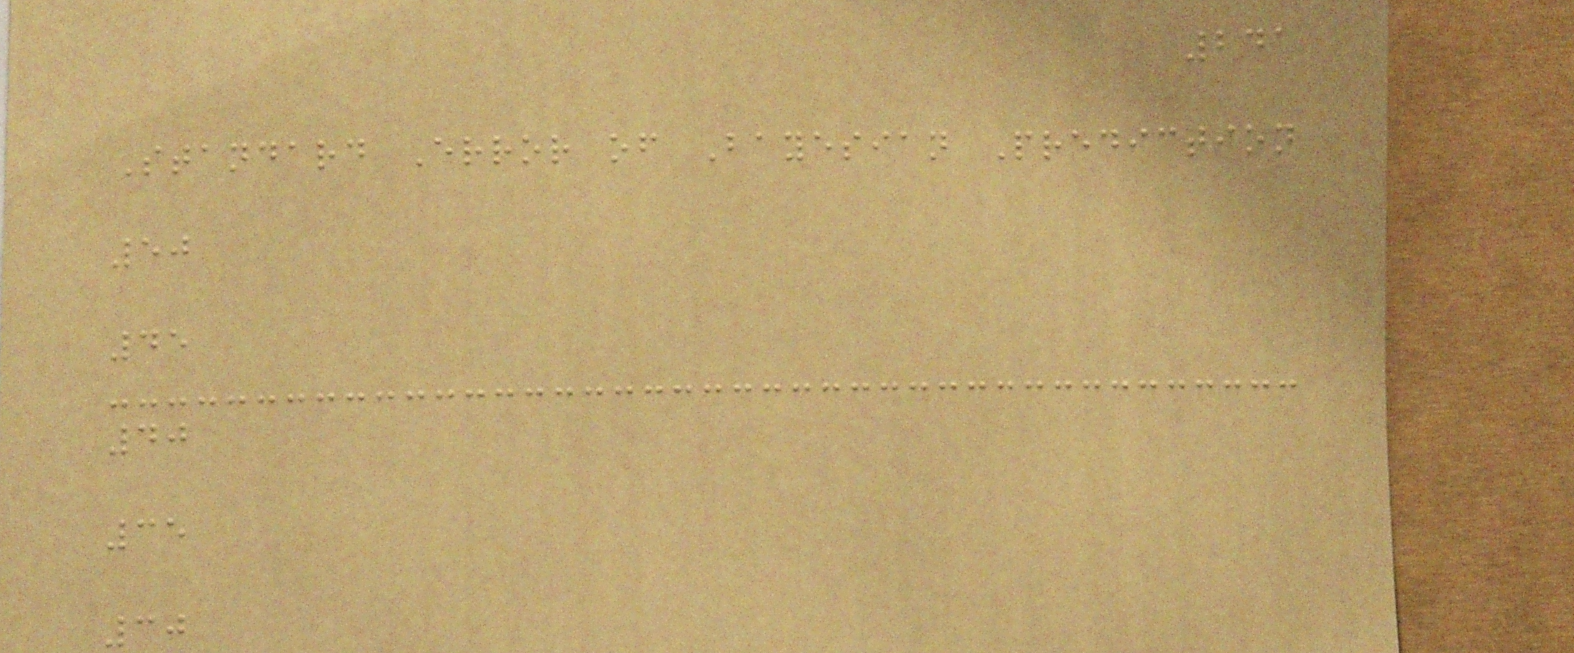241
Standard Error of Bayesian Prediction
50
45
40
35
30
